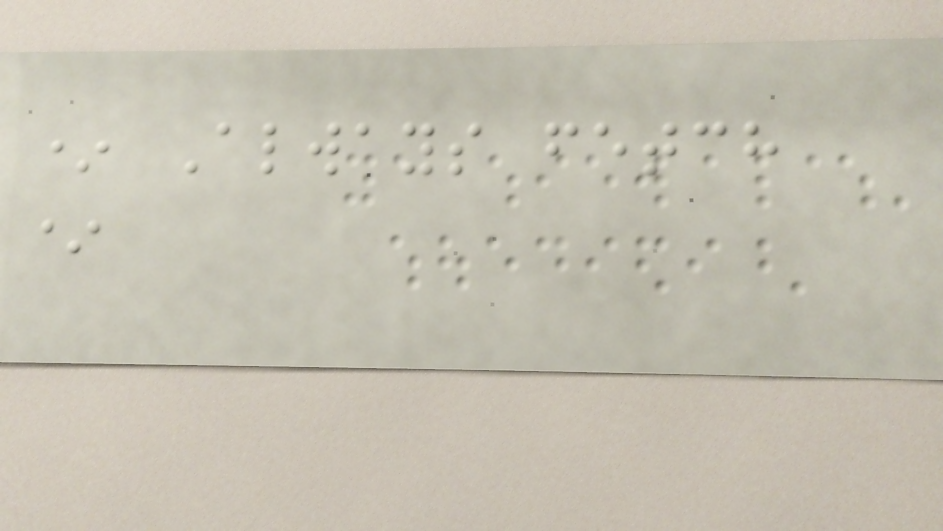* Always fetch
*
